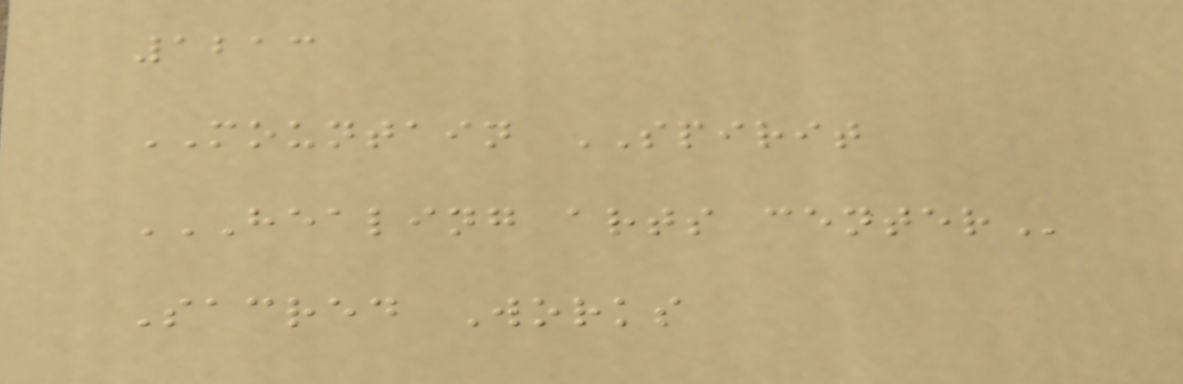1213
MOUNTAIN SPIRIT
HEALING ARTS CENTER
Sacred Works
